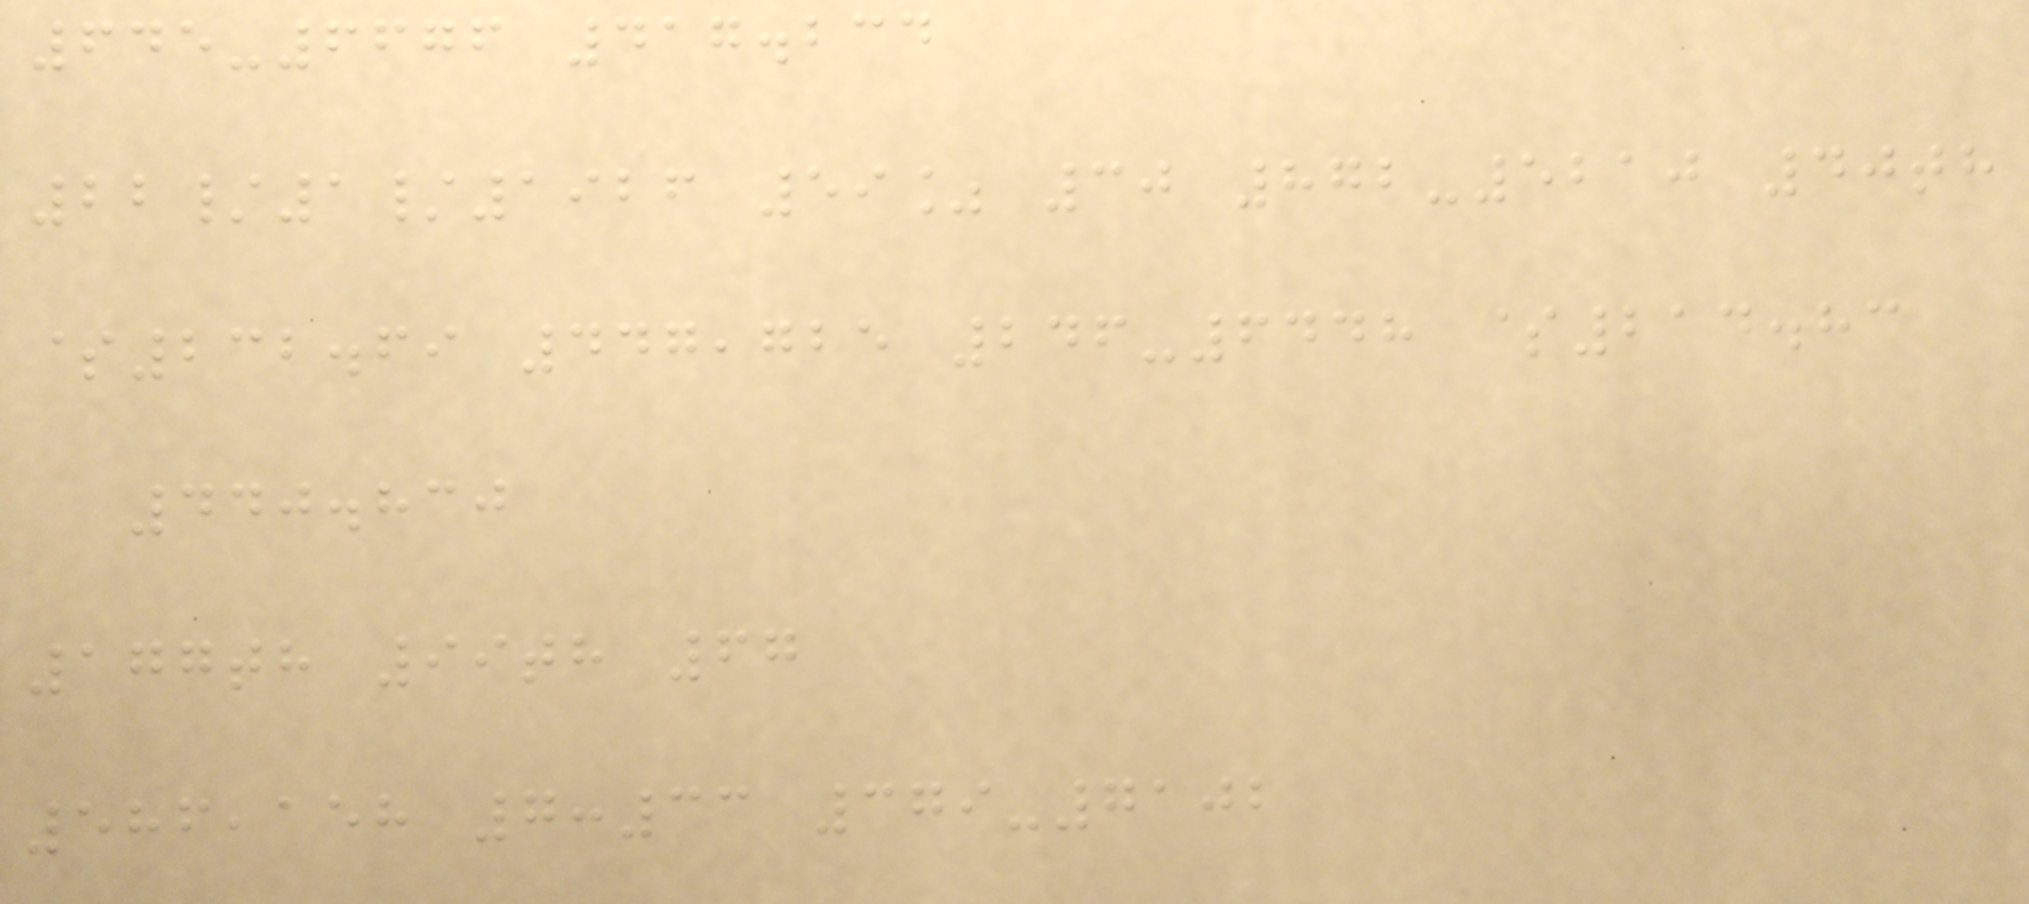645-6676 417.234
22/1/1926 59% 30 872-5210 40th
$232.69 447,725 246-6448 $214.83
440.830
177th 99th 67
586,158 7:33 379-7102
